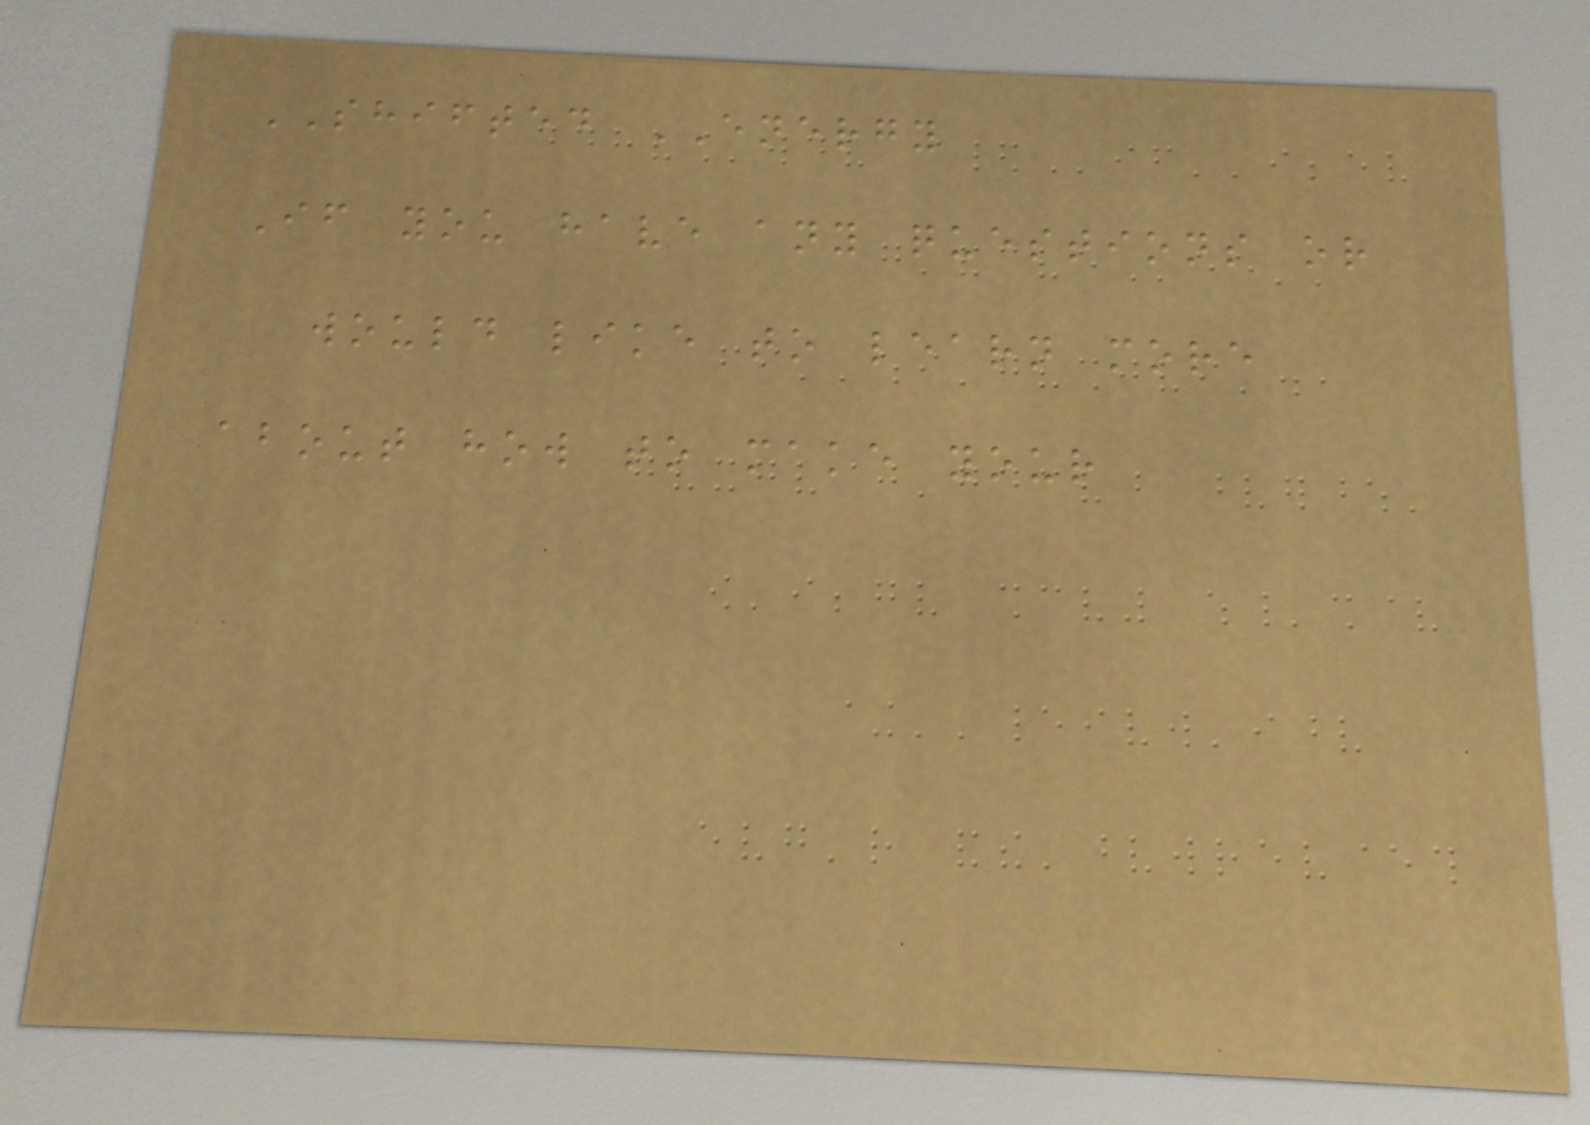SHIFTED ENERGY
If you have any questions or
would like to learn more
about how to make your
